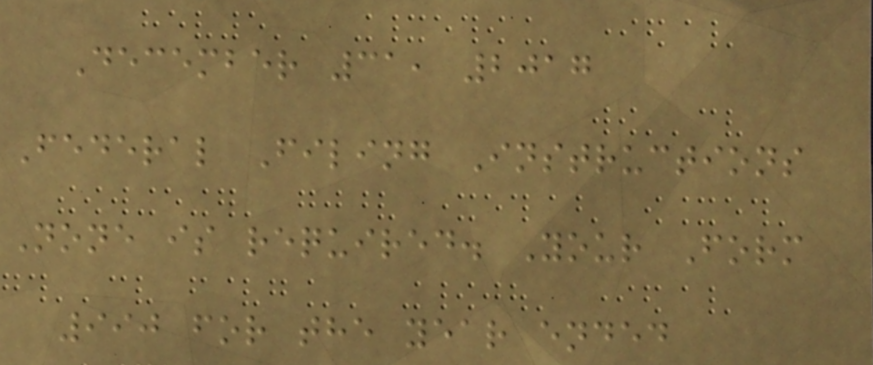December 31, 2017
Federal Filing Instructions
None is required. Your Form
990 for the year ended
